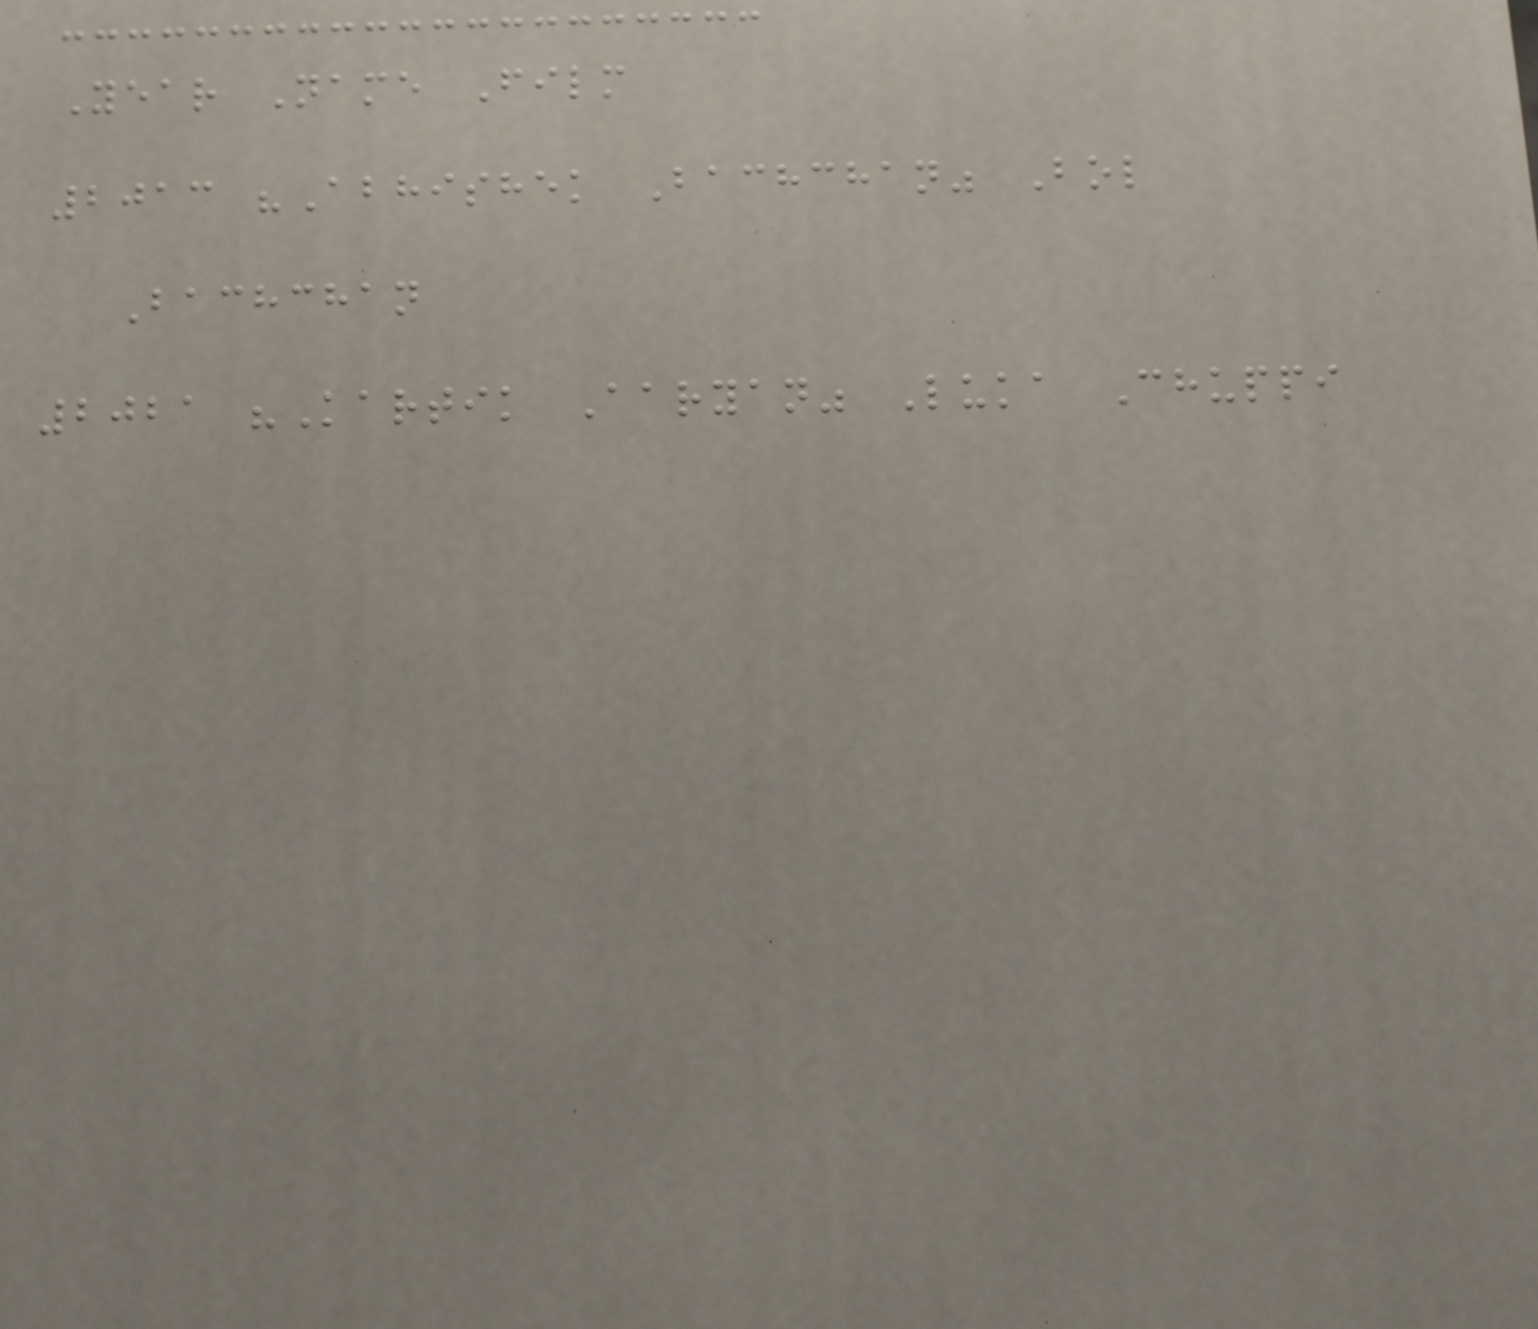Year Name Film
2013 "Abhishek Bachchan" Bol
Bachchan
2021 "Kartik Aaryan" Luka Chuppi
